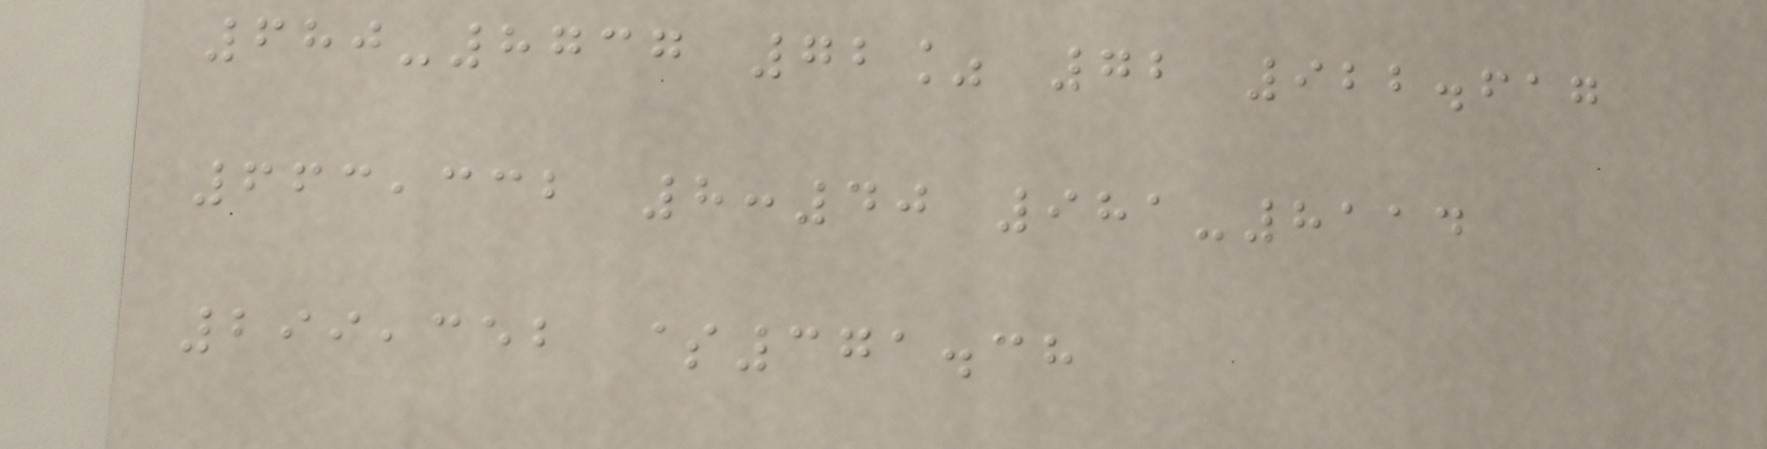680-8737 72% 72 922.617
663,332 8:40 981-8114
299,352 $371.38
